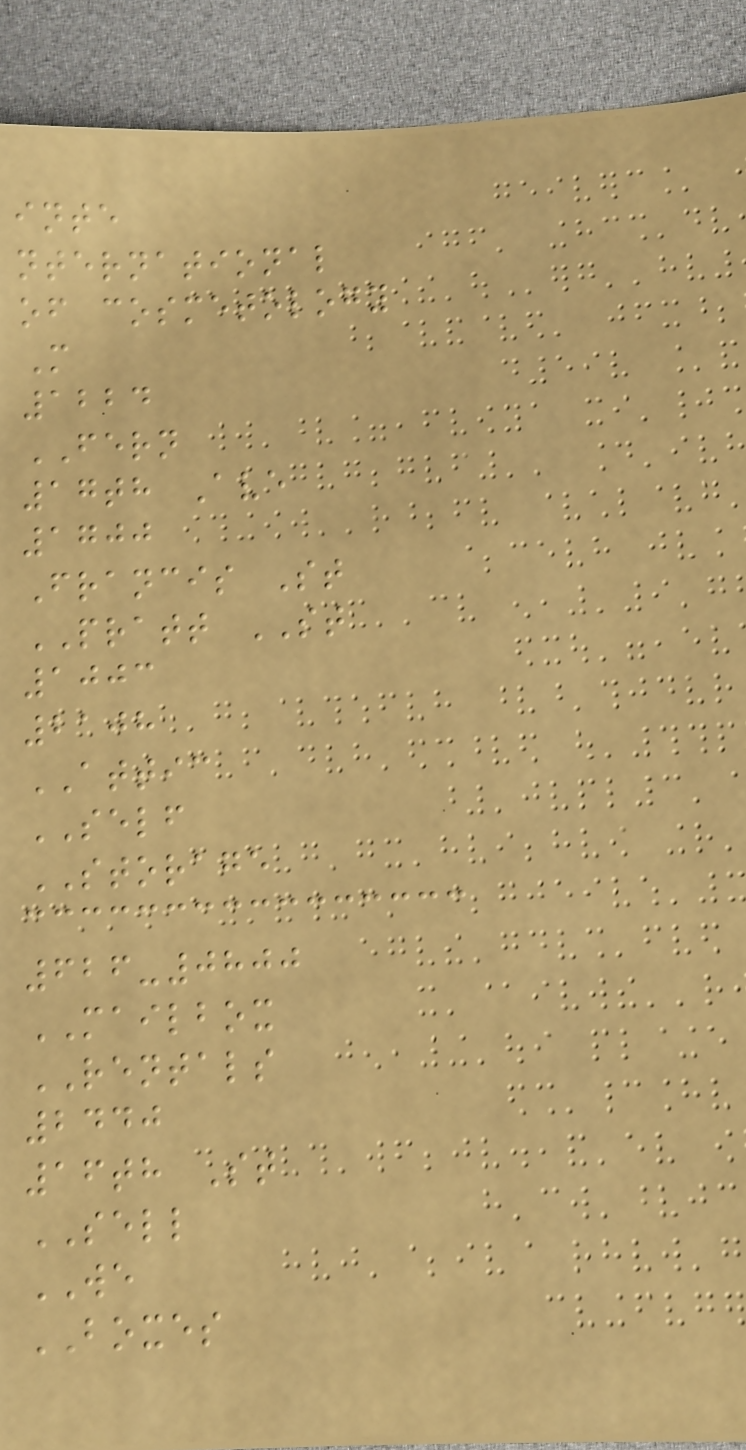inte
nternational
of cosmetology
M
1224
FERN
17th Ave
1700
Francis St
PRATT ST
1003
2108
ATTIC
SELF
STORAGE
626-0800
MAILBOX
RENTALS
2440
16th St
SELL
WE
BOXES
